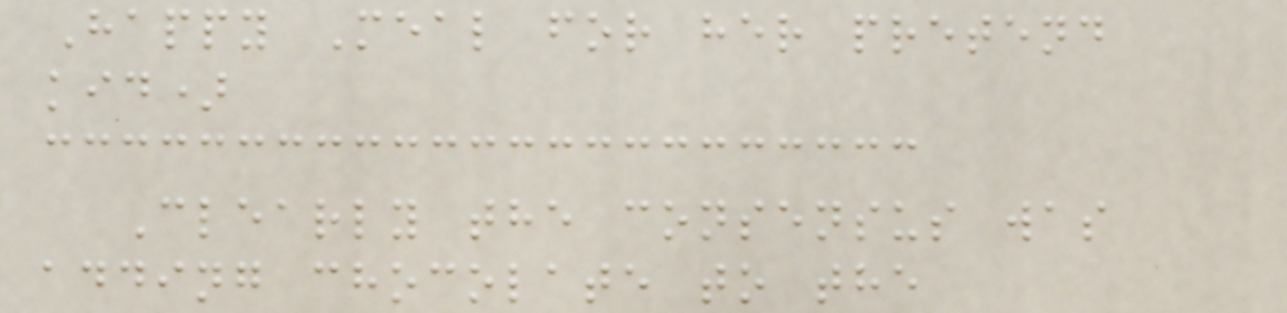Happy Meal for her pretend
kid)
Clearly the consensus was
adding chocolate to the
